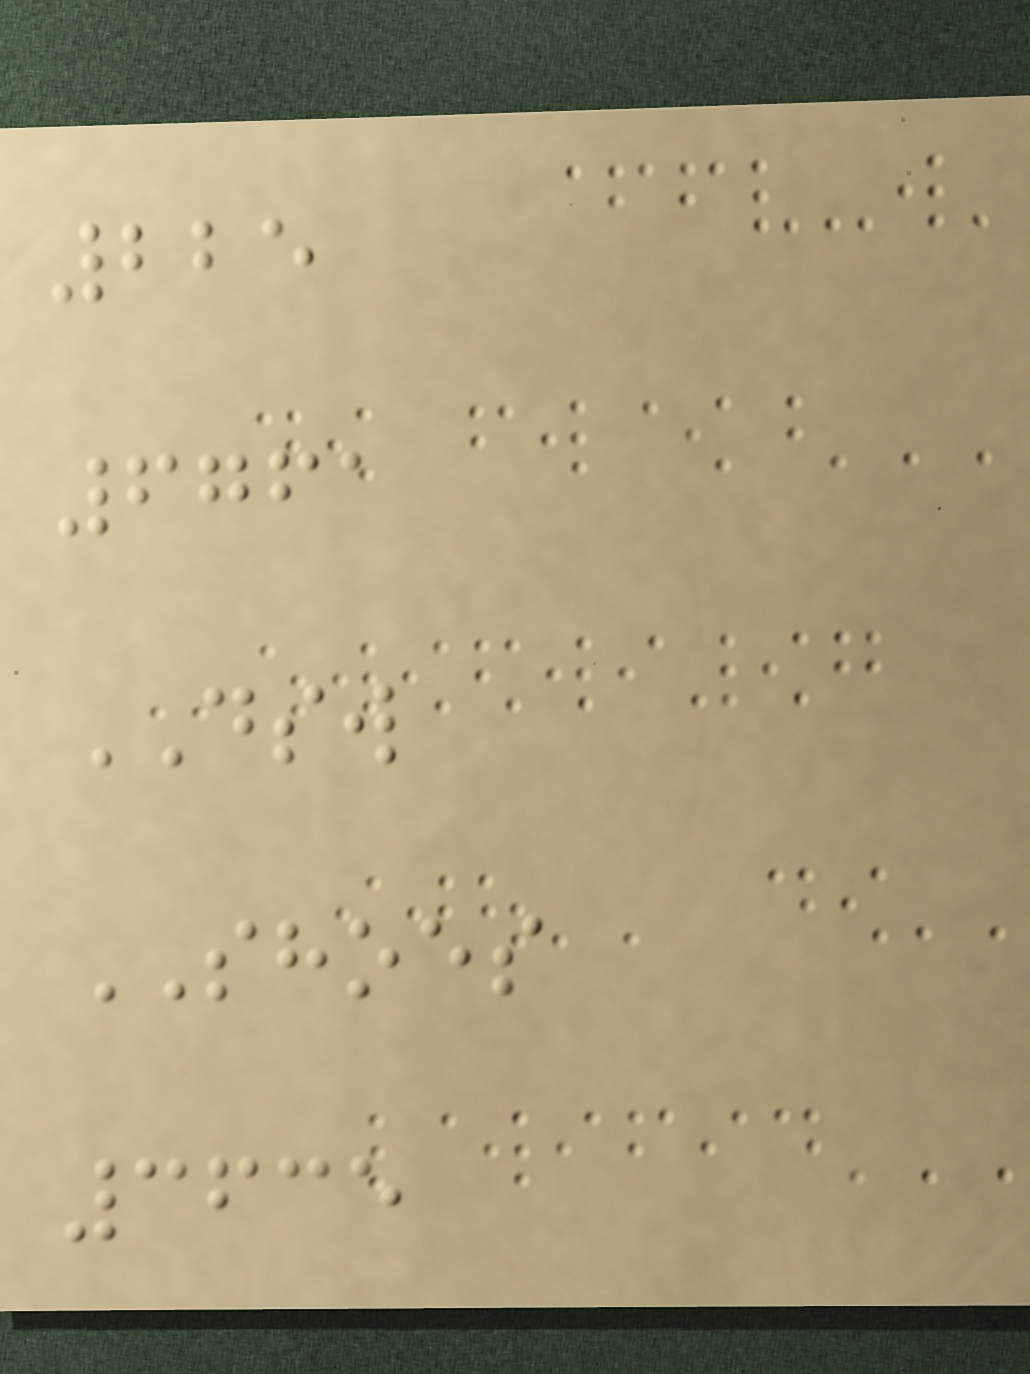225
6761
DSW
SHOES
3635
